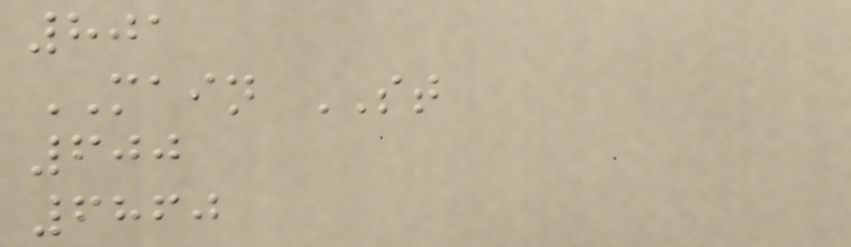801
MAIN ST
600
6860
